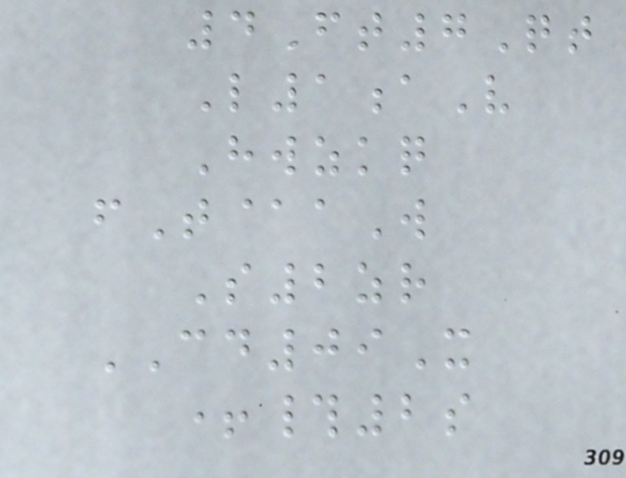4Ft7Qt
L1aV
Hwzkq
fT@aW
S2zr
CD09X
+#2s
